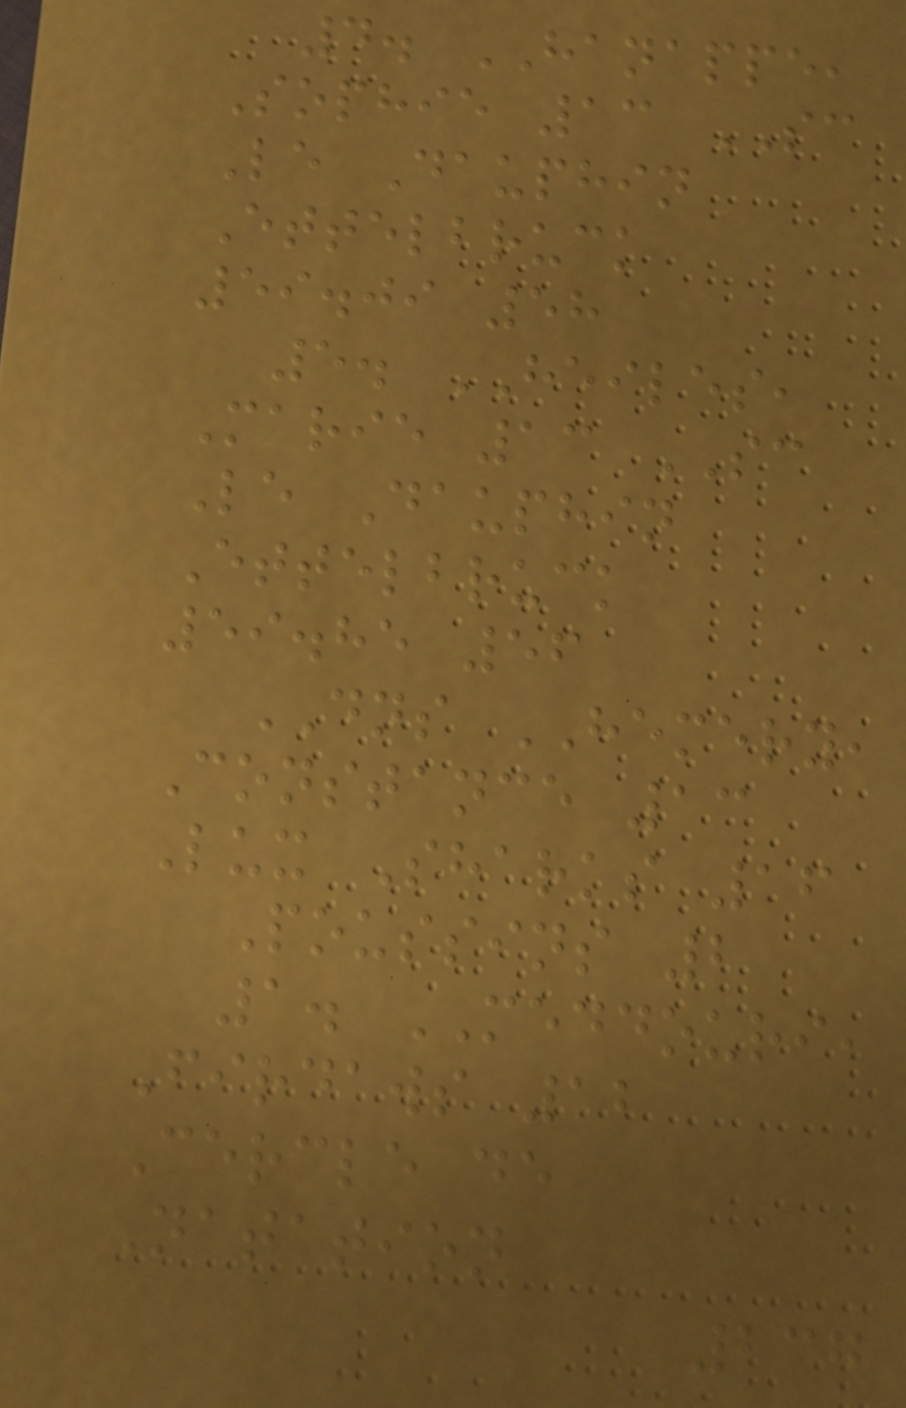4. HANAPPE,
Sophie 13 SC
Le Dauphin
Ettelbruck
59.09 58
5. HEILES,
Marie 13 SC
Le Dauphin
Ettelbruck
59.85 56
DNS HEMERY,
Constance 13
Lux Sharks 16
Poussins 2
1. MEDDOURI,
Firdaws 12
Cercle de
Natation
237
